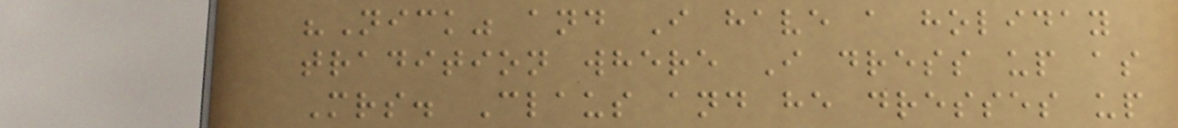"Nick" and I have a holiday
tradition where I dress up as
Mrs. Claus and he dresses up
